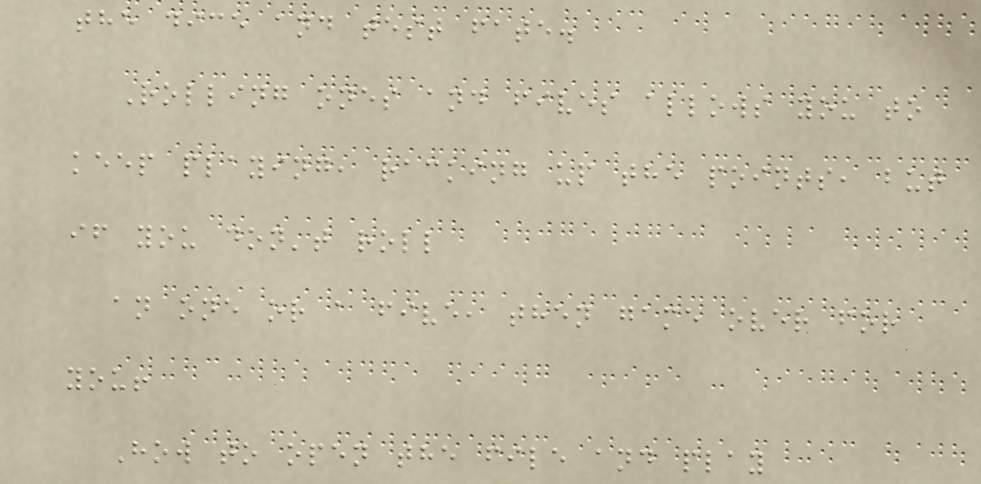the dice and test fate.
Rolling ones and fives allows you to
keep playing, racking up the points, but
if you don't roll
an one or a five, then game over for
you!
How to open the file and play
